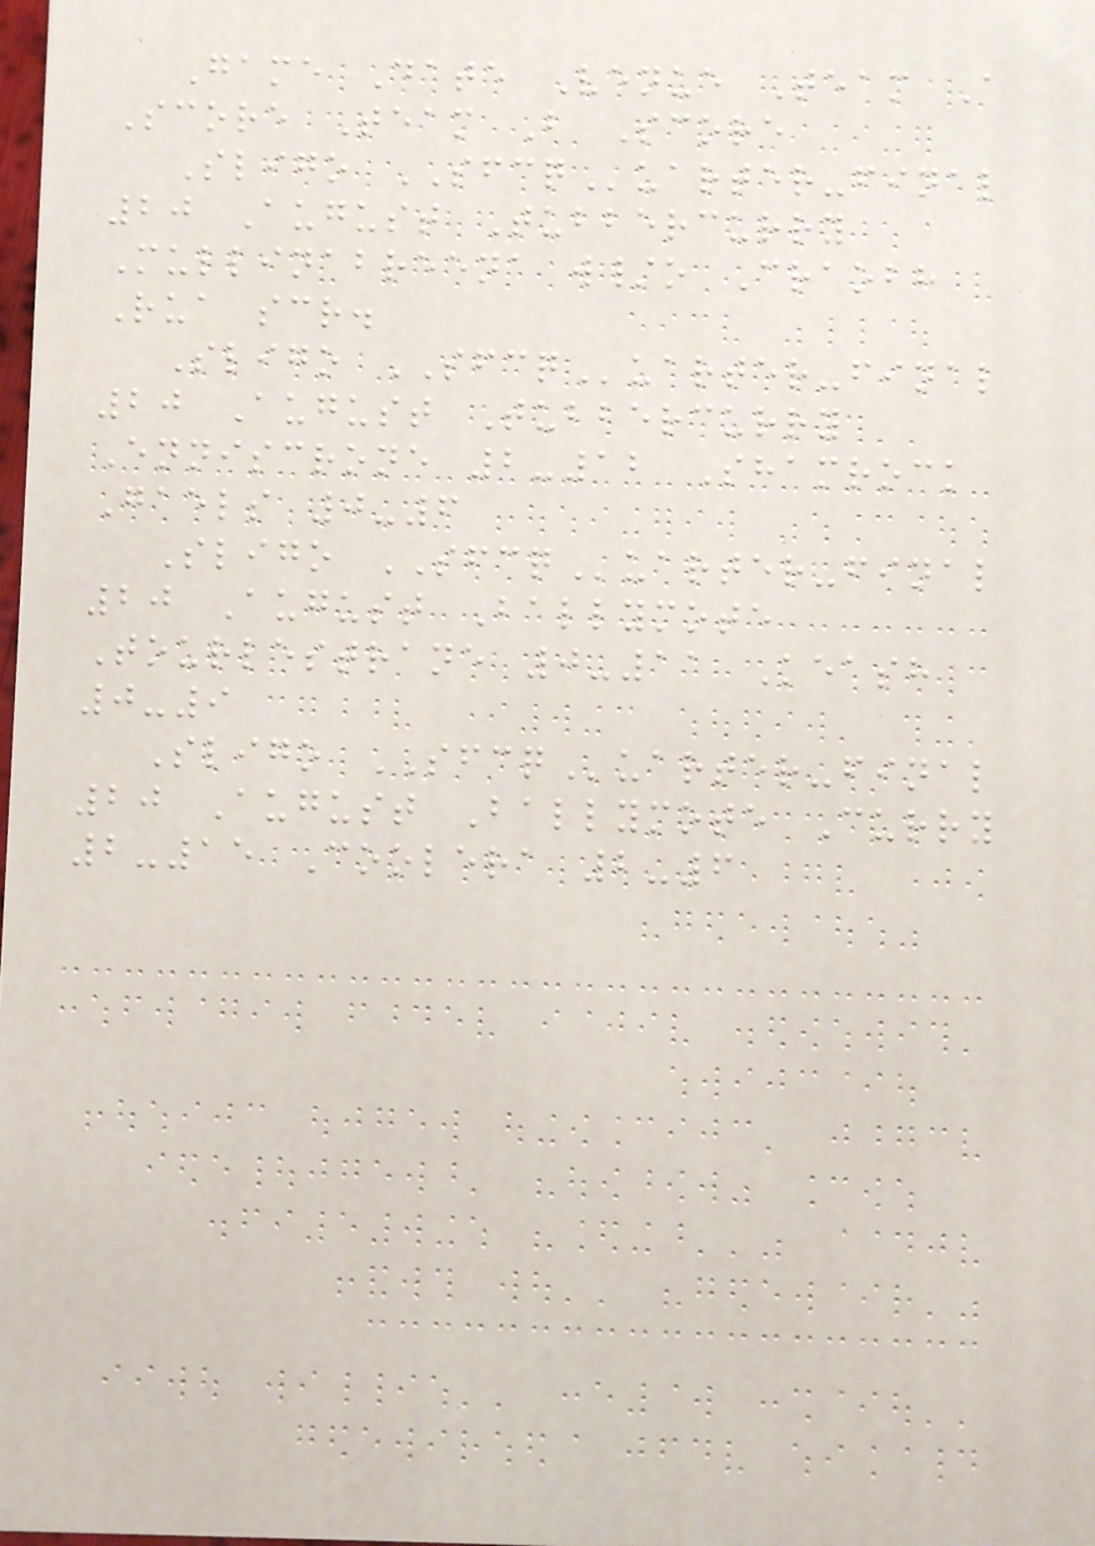Game Date Venue Team A
Score Team B Score
Sligo SFCQuarter-final
20 August Tubbercurry
Mullinabreena w/o Craobh
Rua scr.
Sligo SFCQuarter-final
20 August Tubbercurry
Enniscrone 2-12 Shamrock
Gaels 0-6
Sligo SFCQuarter-final
20 August Ballymote
Tourlestrane 0-11 Keash
0-9
Sligo SFCQuarter-final
20 August Ballymote Curry
2-15 Coolera 2-6
